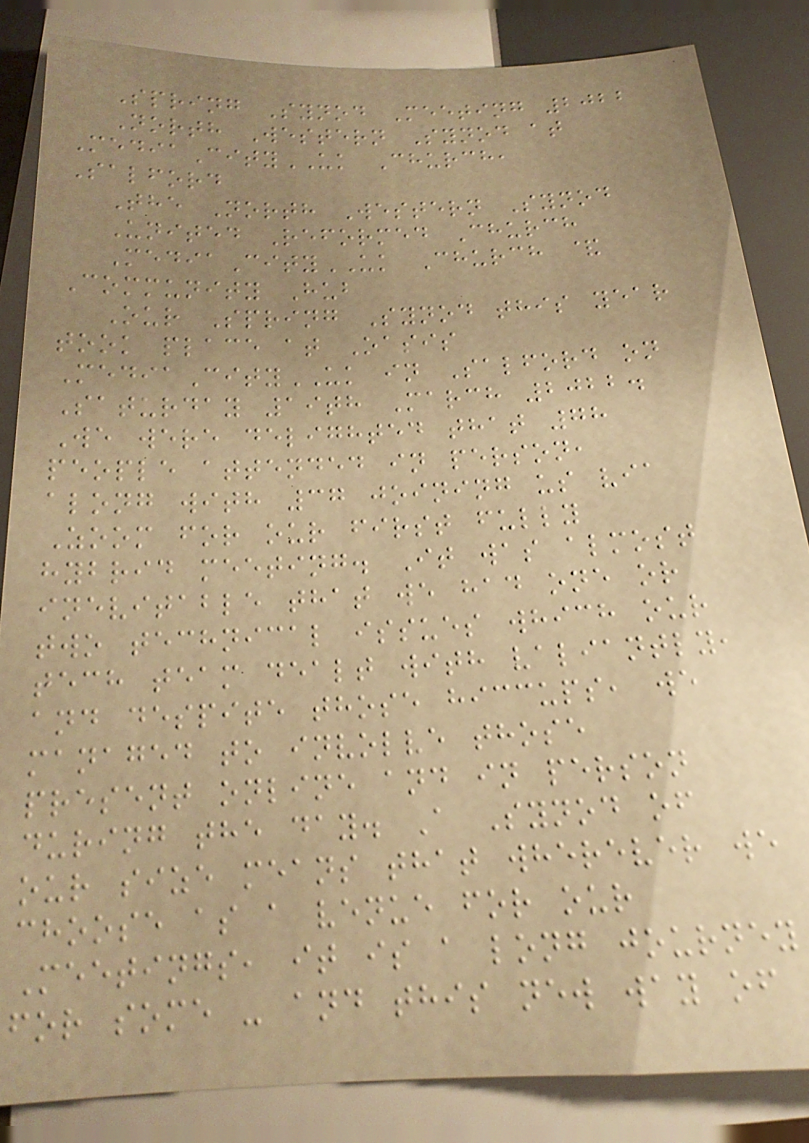Spring Synod Meeting 2022
North Western Synod at
MediaCityUK Church,
Salford
The North Western Synod
United Reformed Church
MediaCityUK Church &
Community Hub
Our Spring Synod this year
took place at Oasis
MediaCityUK in Salford on
Saturday 19th March 2022.
We were delighted that 78
people attended in person,
along with 37 joining us via
Zoom for our first fully
hybrid meeting. It was almost
inevitable that we had one or
two technical issues which our
tech team dealt with valiantly,
and despite those hiccups, we
managed to involve those
present online and in person
during the day. A Synod of
our size means that wherever we
choose as a venue for our
Meetings, it is a long journey
for some - and this new way of
